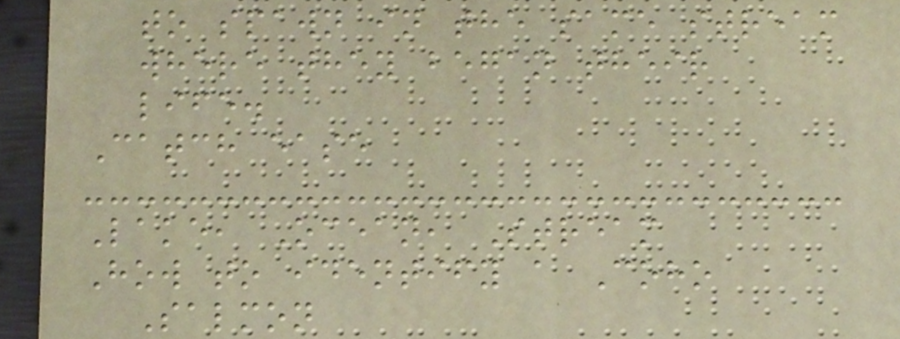to spawn in the same stream
where they began their
life.
Catch ease
Lake, Ocean, Stream
How to identify a Coho
Salmon
